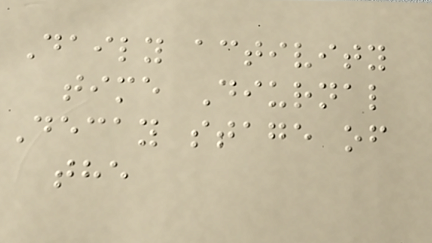Daily activity
time Diurnal
Decay stage of
the
